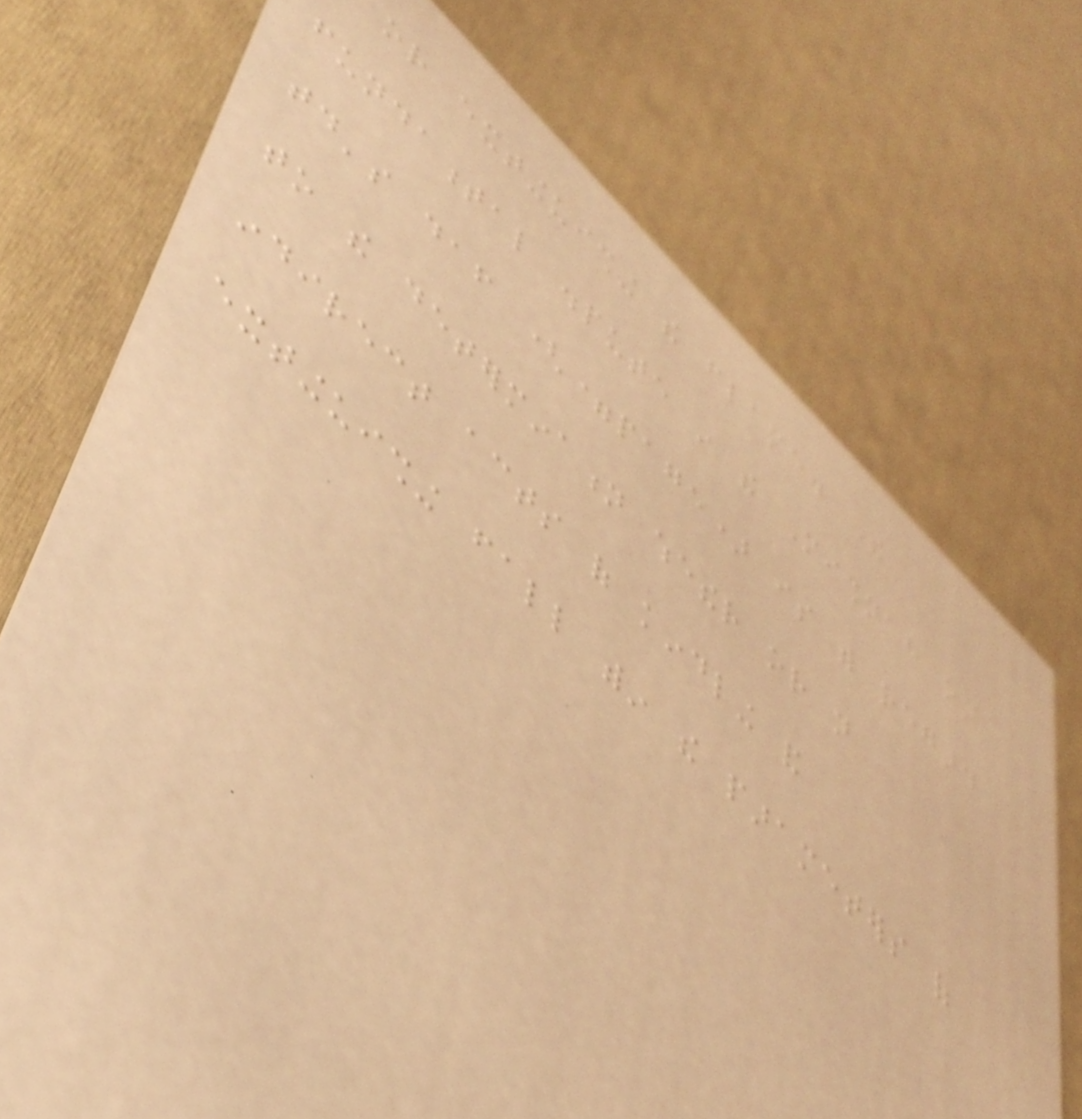or extinguishing the flame. The
fundamental dispute in the Mishnah on
today's daf (=page) is with regard
to the determination whether or not
indirect acts of kindling and
extinguishing fall within the parameters of
